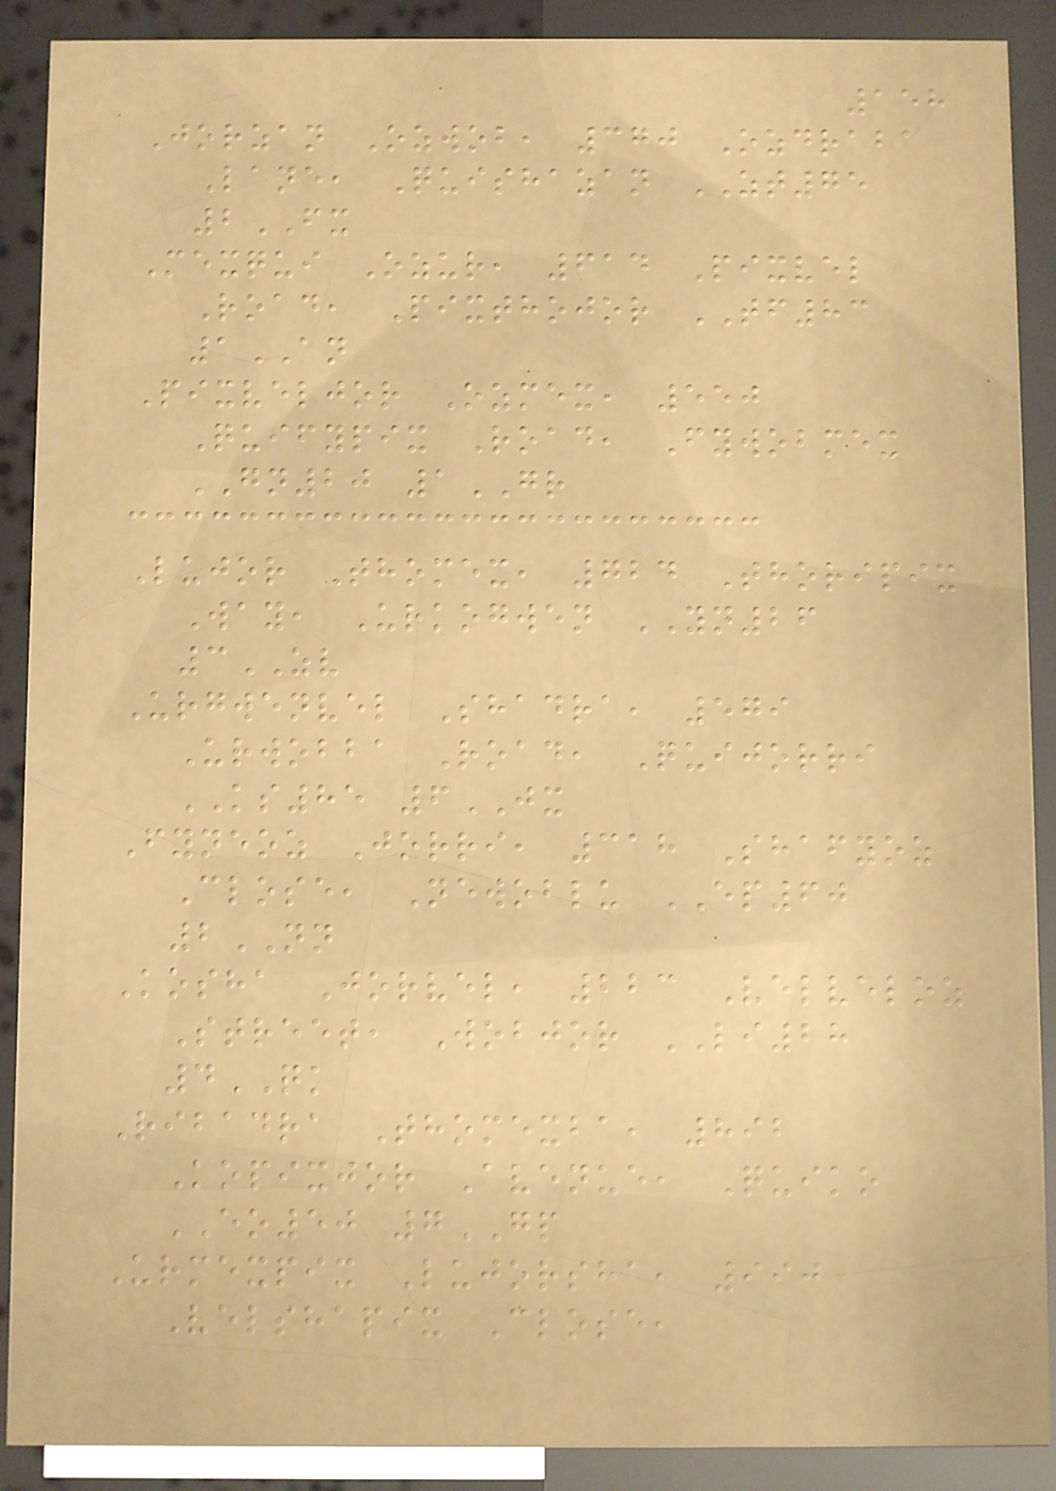158
Jorzan Ozwob, 370 Ozdraba
Lane, Quishazan ZT75
2FX
Mexqui Ozur, 614 Pixvel
Road, Pixthojor TF83
1AN
Pixveljor Ozmex, 550
Quifypix Road, Fywobmex
GN20 1GR
Lujor Thomex, 724 Thoripix
Way, Urkogwen YN26
3ZV
Urgwenvel Shadra, 579
Urwobba Road, Quijorri
KS85 6JX
Fyneoz Jorri, 318 Shafyoz
Close, Newoblu EP60
2NN
Kosha Jorvel, 223 Velveloz
Street, Wobjor LI28
4QK
Ribadra Thomexba, 892
Kopixjor Avenue, Quiko
EO50 7GP
Urmexpix Lujorsha, 990
Velshapix Close,
